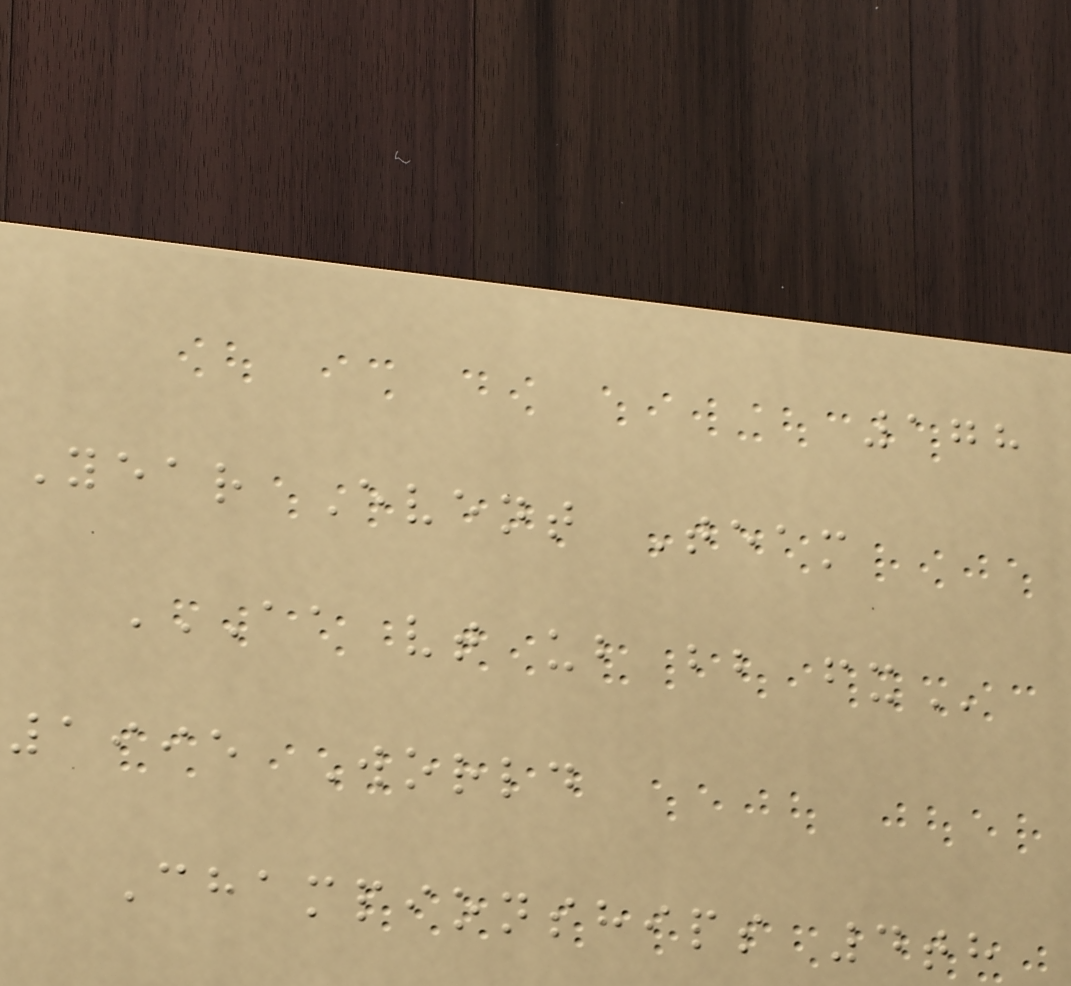178
Year Event Team
AA VT UB BB FX
1995 World
Championships 4th
